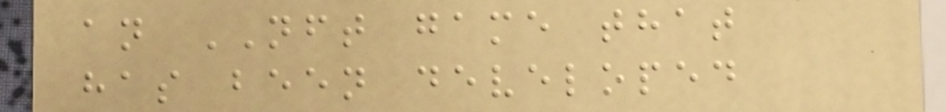an NFT game that
has been developed
